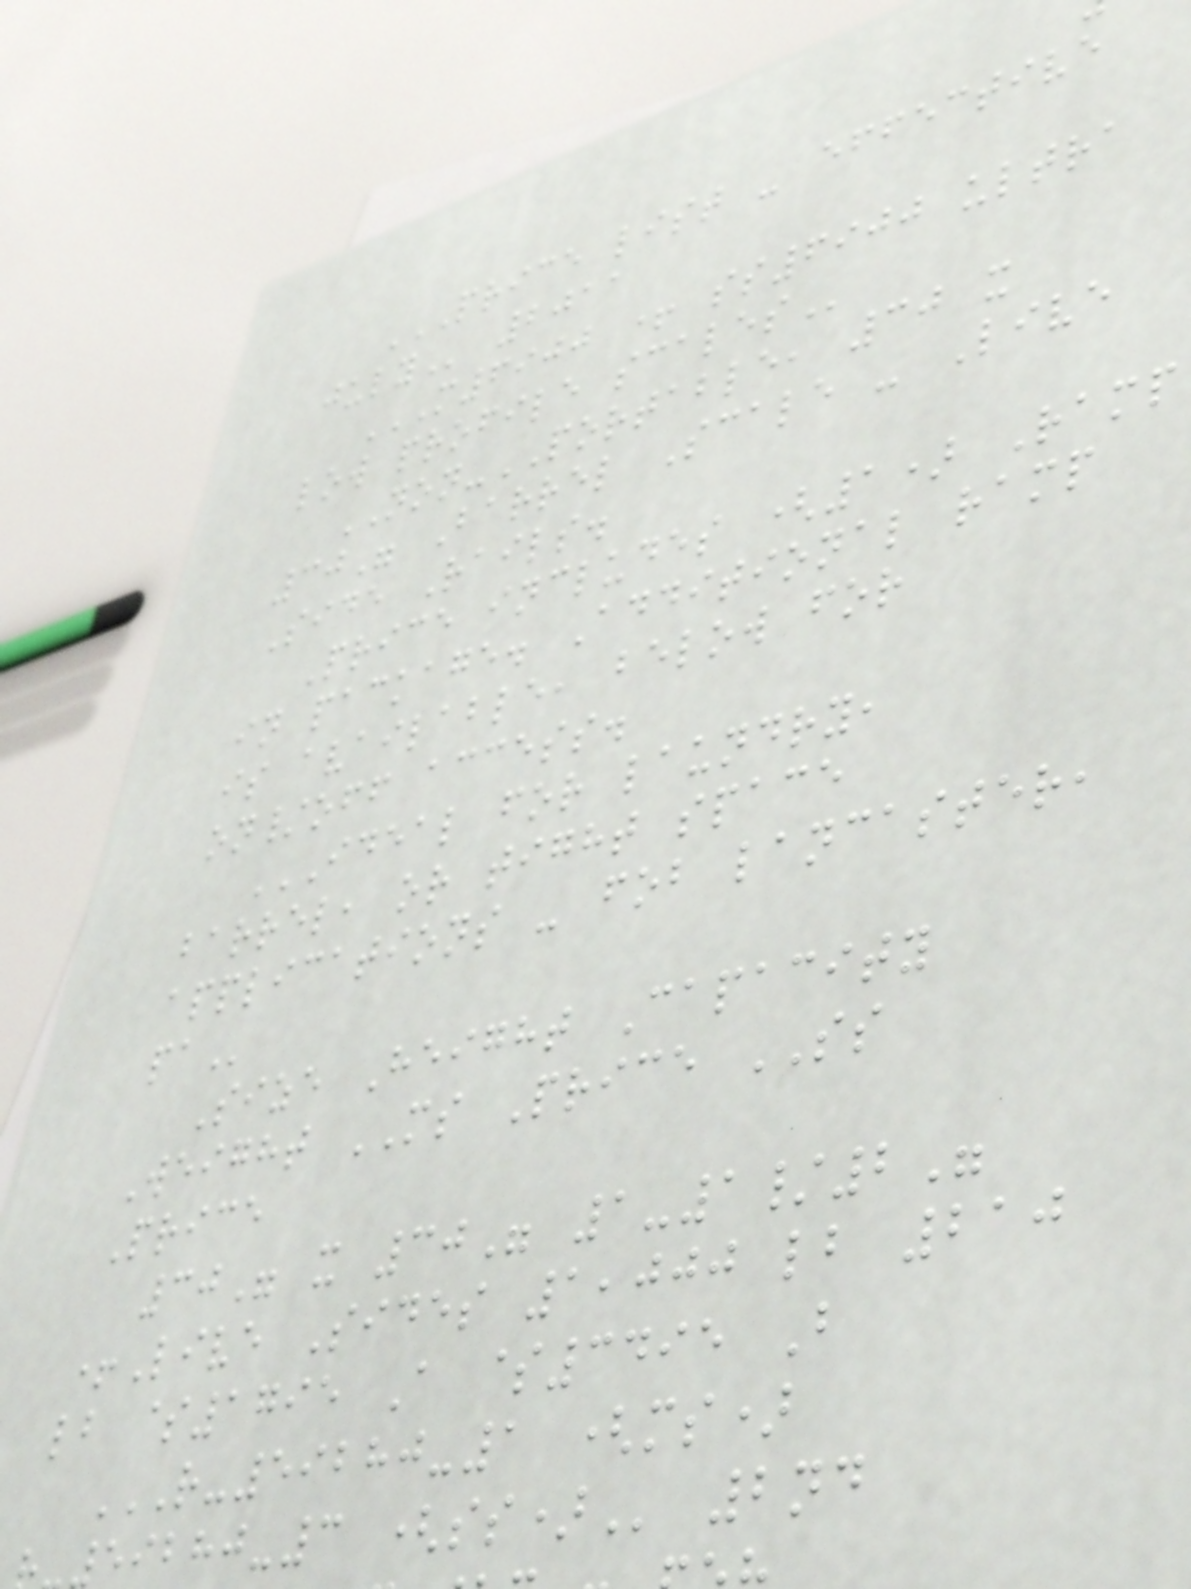PRICE LIST - EFFECTIVE
2011
M6900 + SS6900 ULTRA
low profile
NON-PORTABLE, 30 x
30" Barrel Scale - Live
Side Rails.
Price includes (1) Ramp
in package. Additional ramp
is available, below for
on/off access.
IDEAL FOR LAUNDRY,
barrel, or tight space
applications - fob lancaster,
Size Height Capacity
Weight MS Price SS
Price
30" x 30" 1-1/2"
+Live Sides 1,000 lb 210
lb $1795 A $3495 B
R-59280-1 (MS)
59280-3
